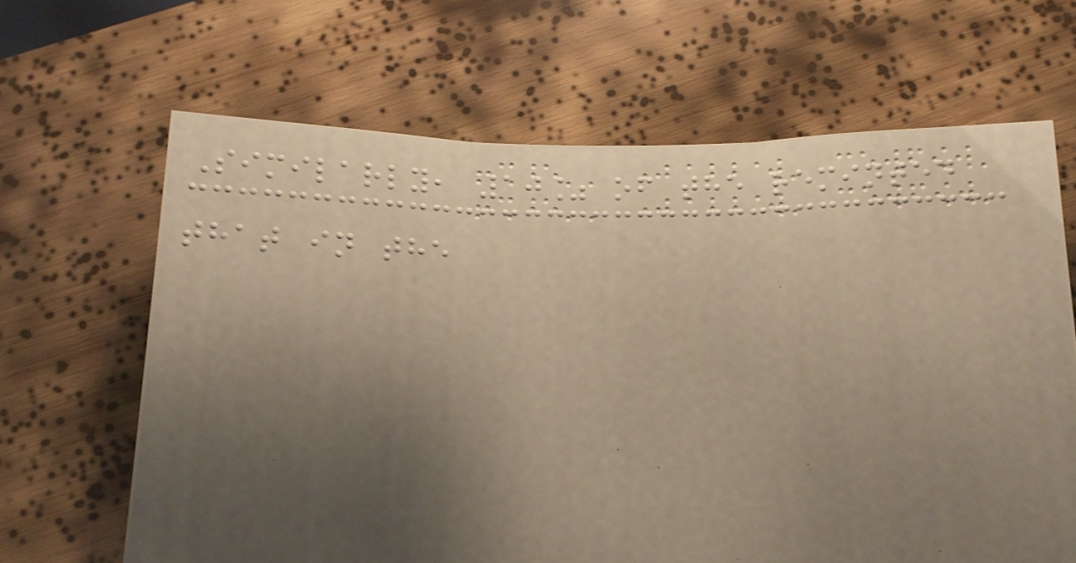Similarly, 10% of the reminted
that in the
